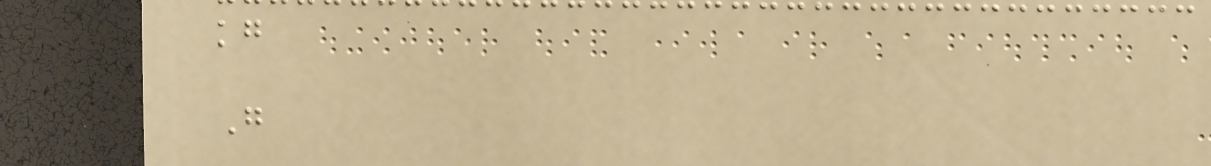kg
G
